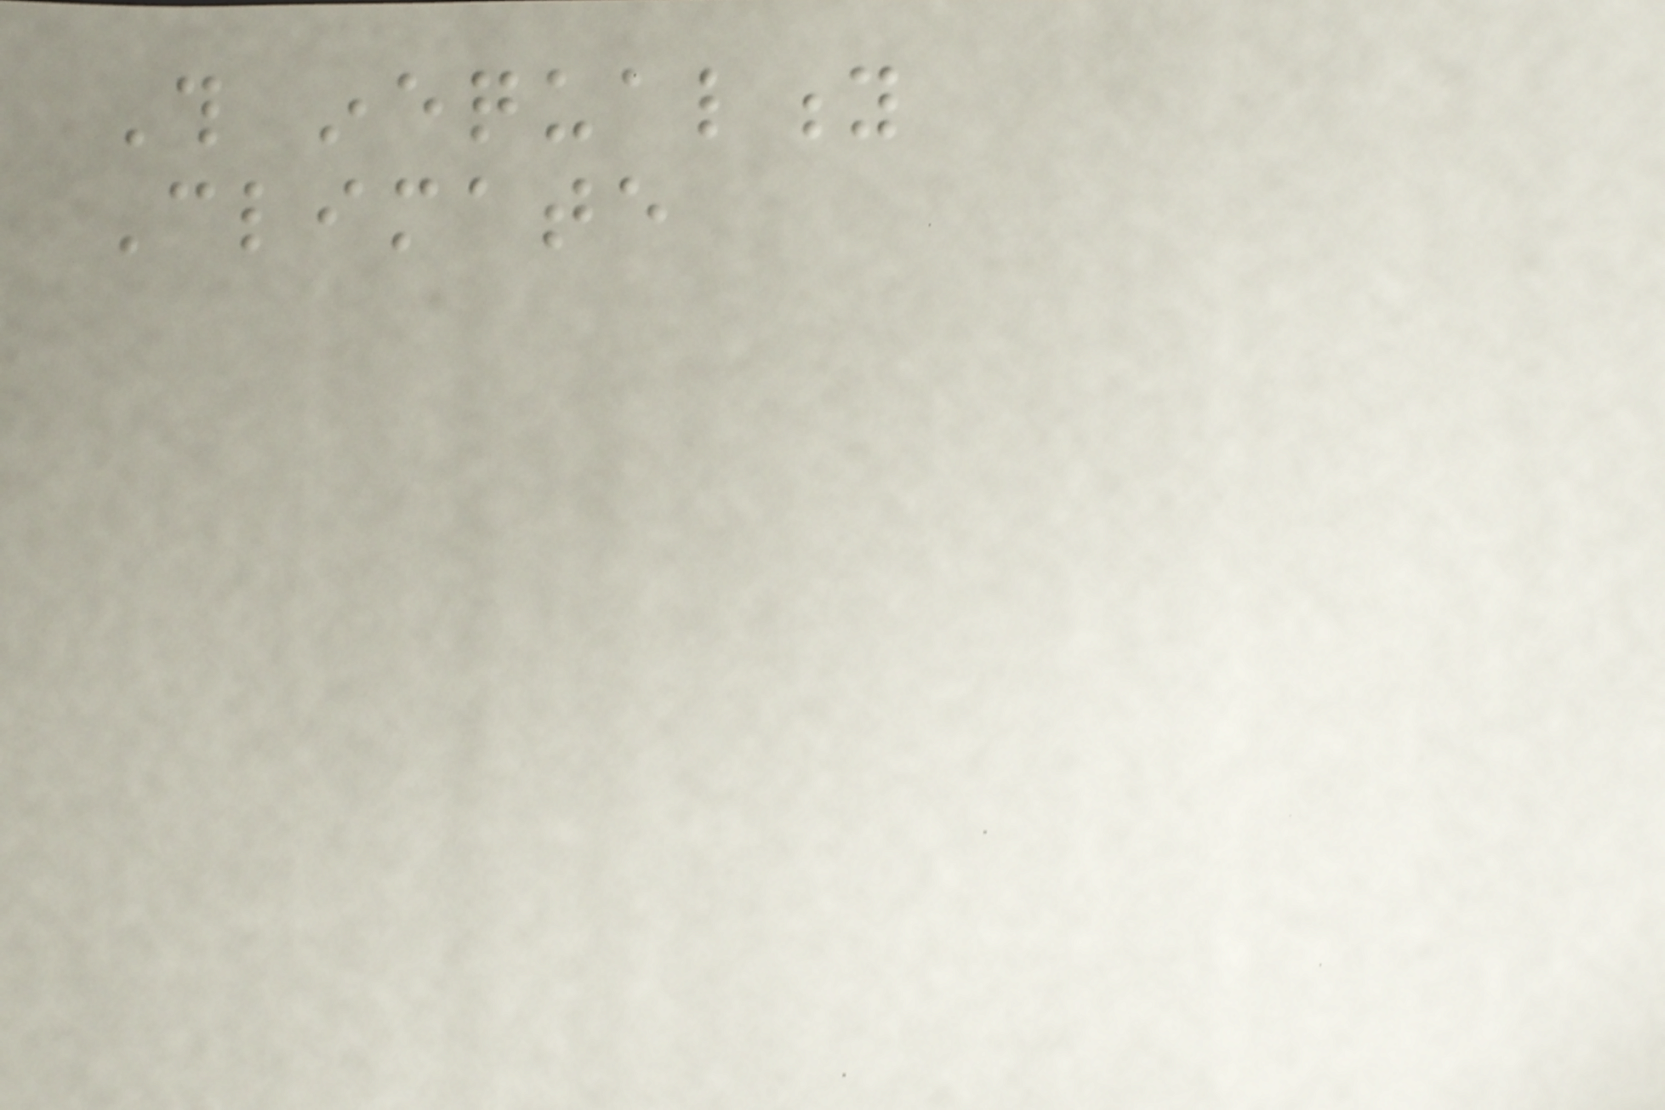This inequality
Climate
